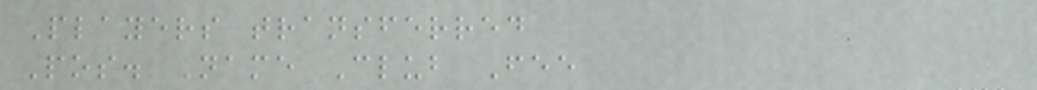Players transferred
Pos. Name Club Fee
